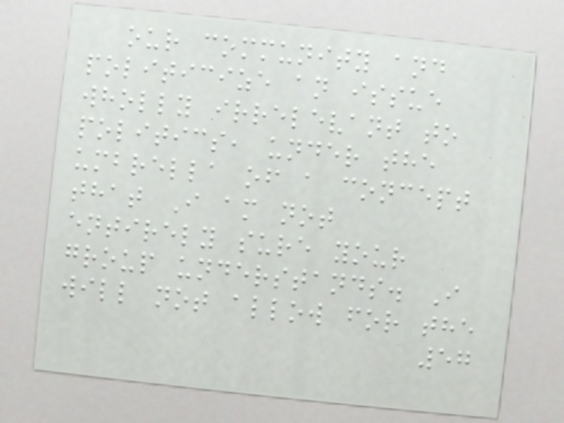our community and
politicize an issue
wholly irrelevant to
politics, under the
umbrella of a concept
that I am not
entirely sure your
group understands. I
will not allow for the
57
